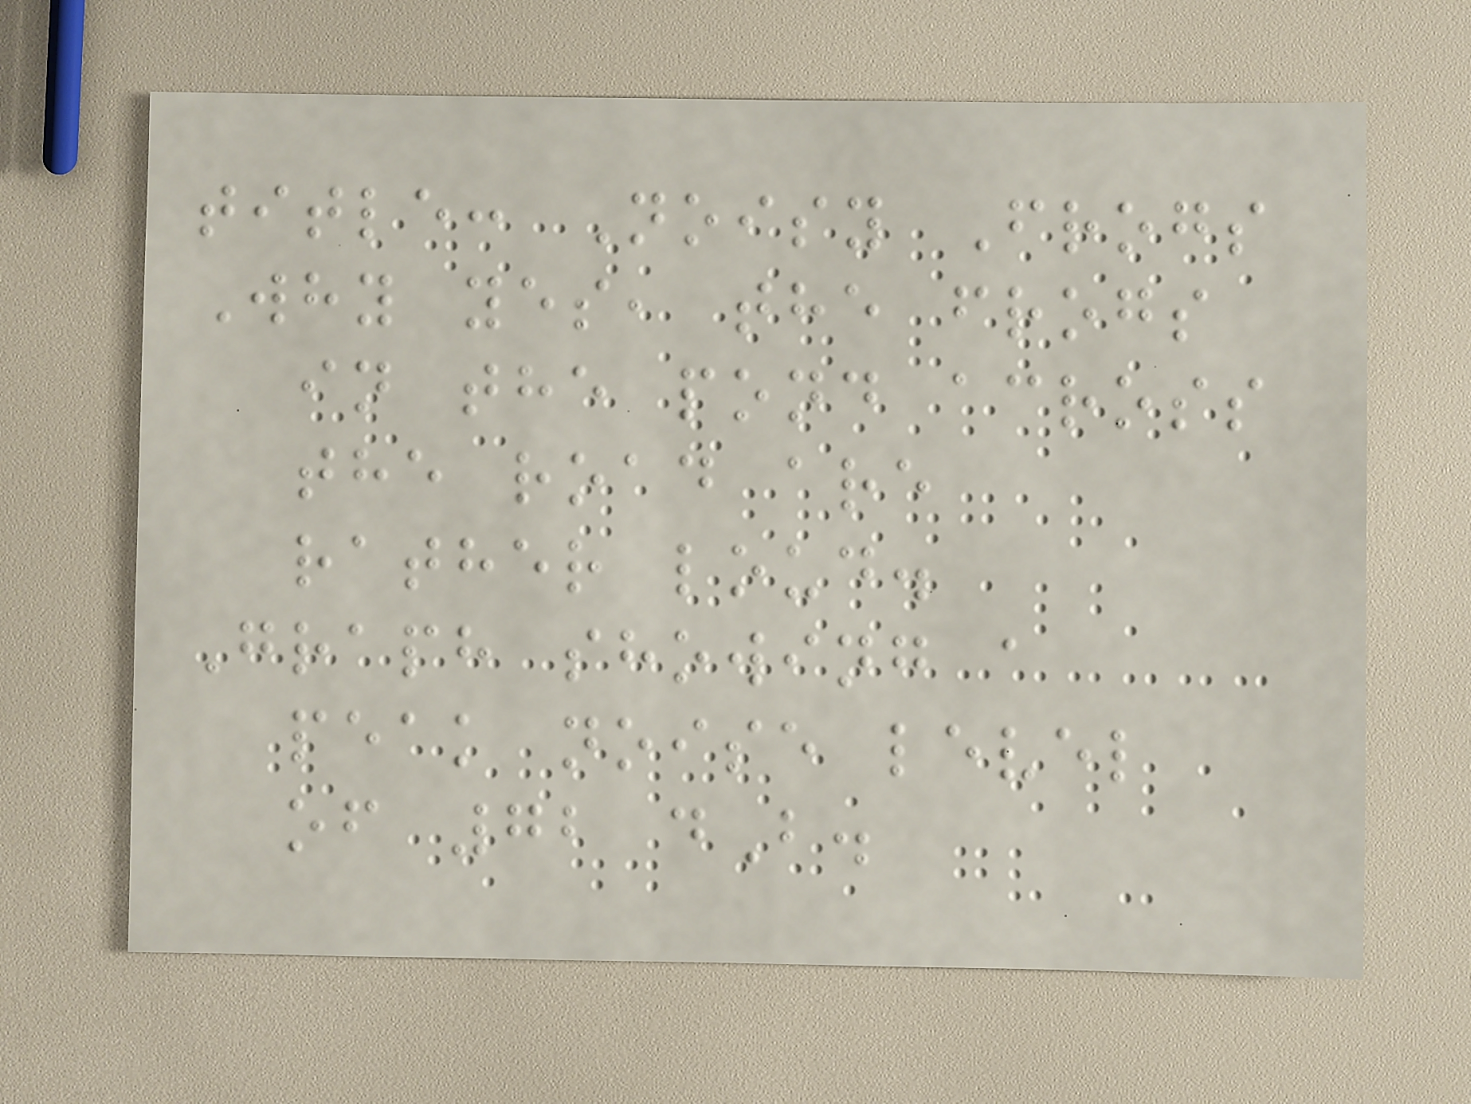title: Noisy Frogs
Why yes, the frogs
in the pond across
the road are
rather loud.
Graph showing a
peak noise level
of 72 dB.
